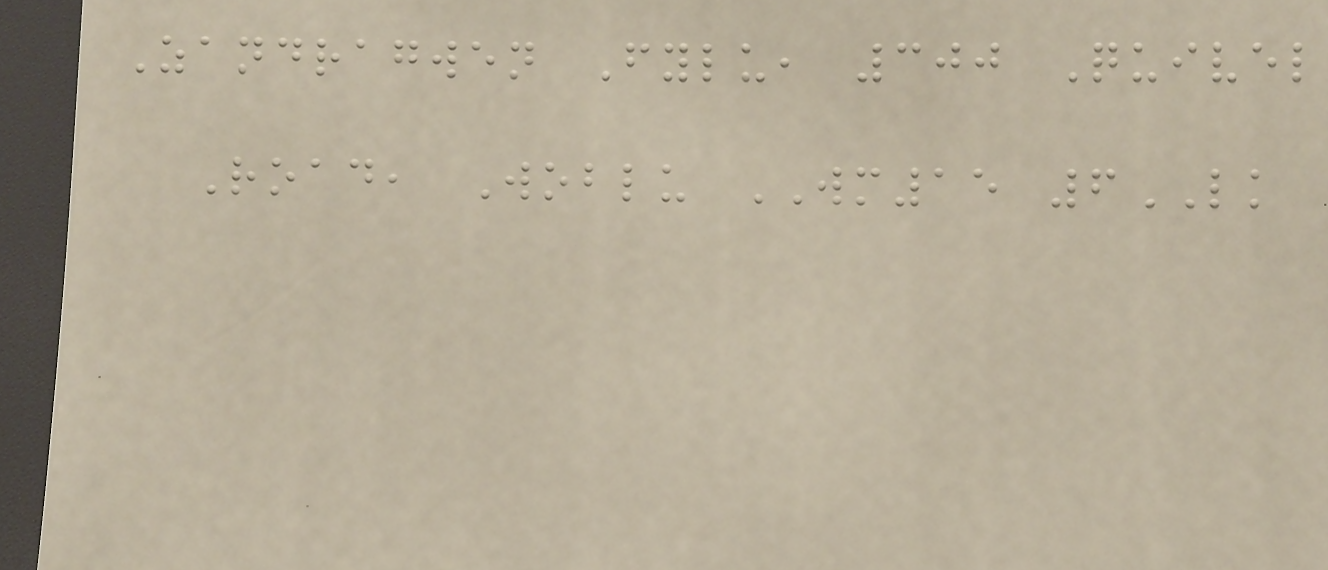Zandragwen Fylu, 300 Quivel
Road, Woblu WM15 6LK
